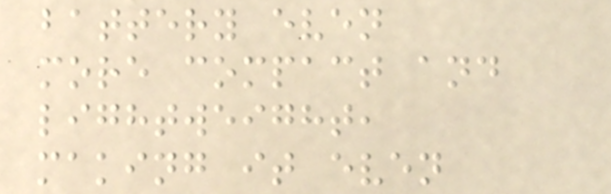battery even
more compact and
lightweight,
making it even
